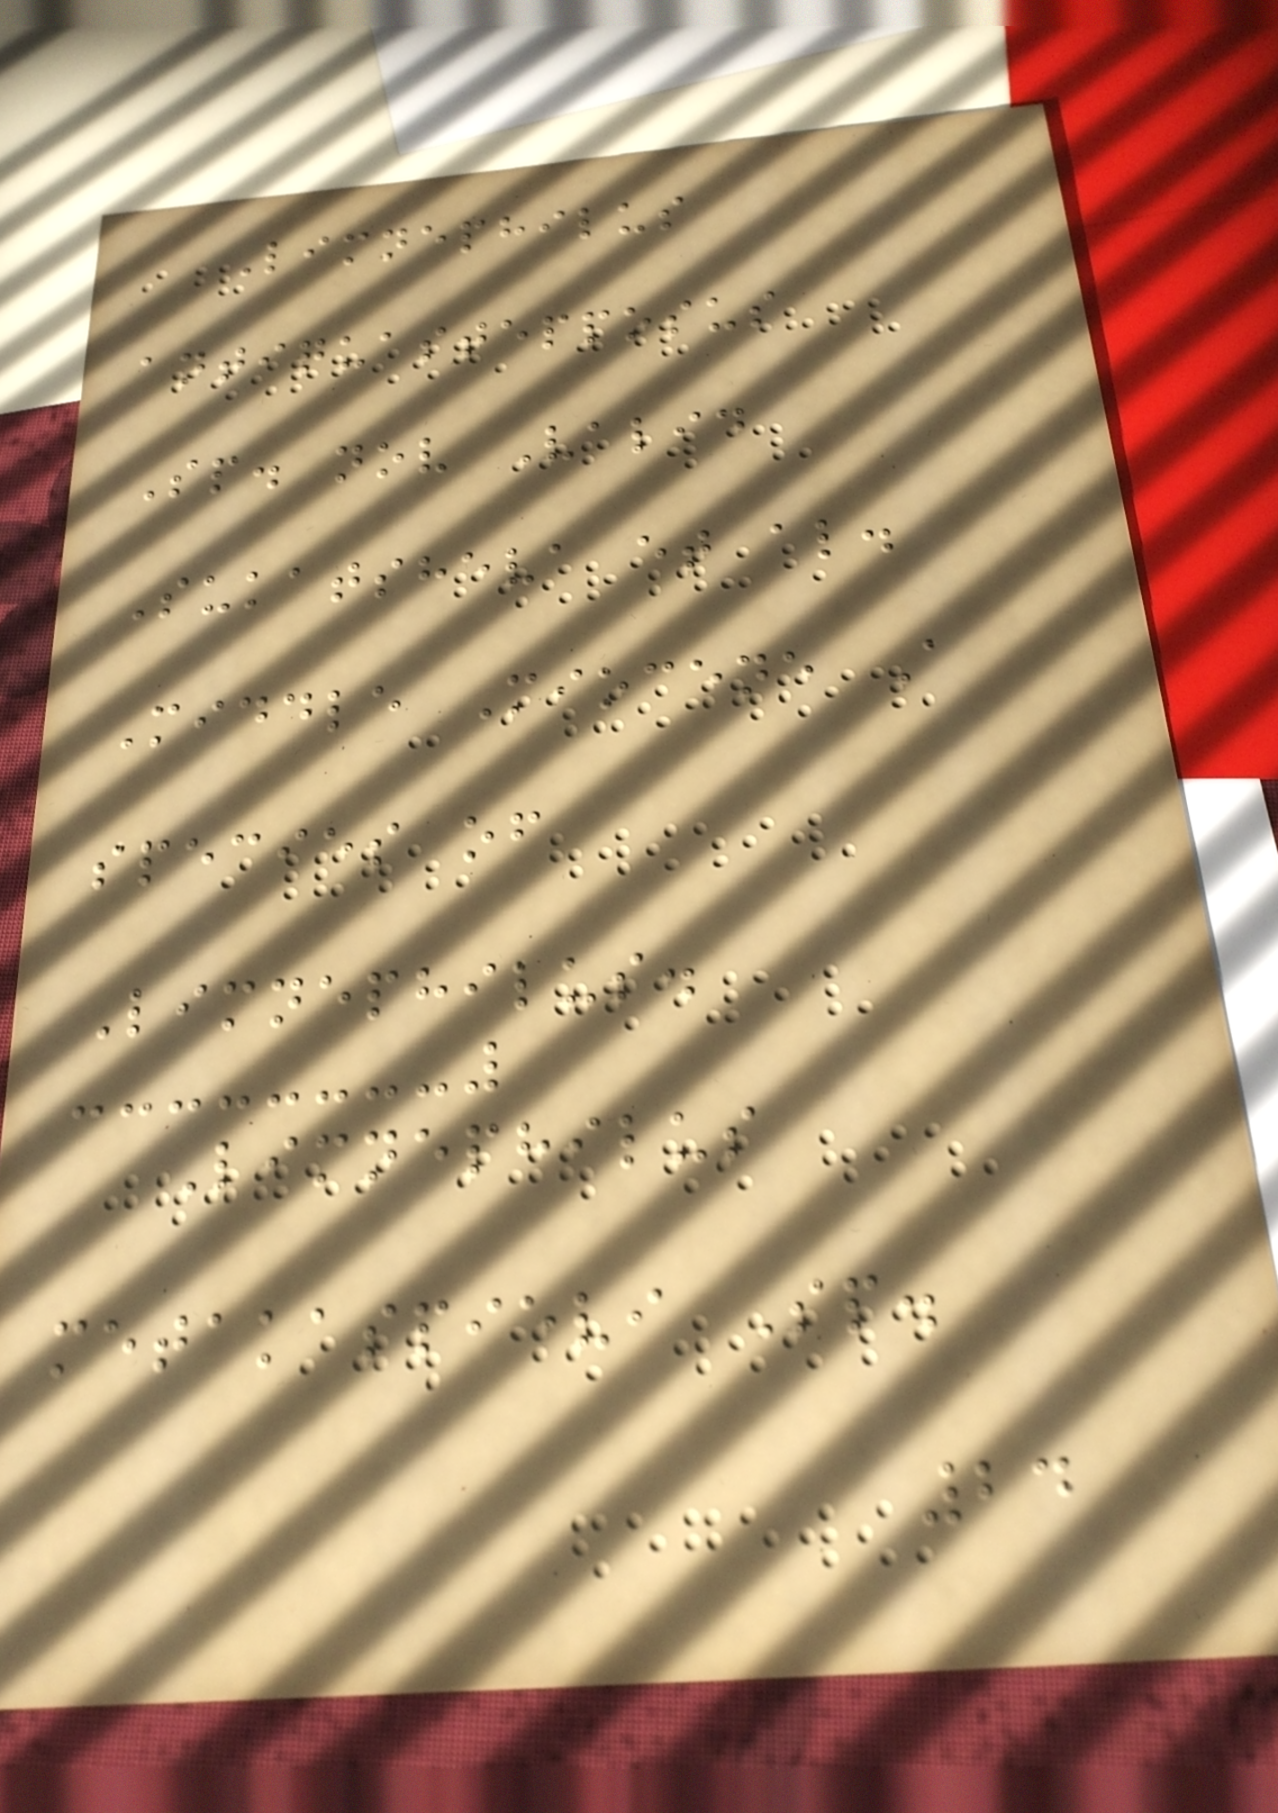Limnephilus
antiquastepposus
Sp. nov Valid
Sukatsheva et al.
Middle Miocene A
species of
Limnephilus.
Limnephilus
metakaspievi Sp.
24
